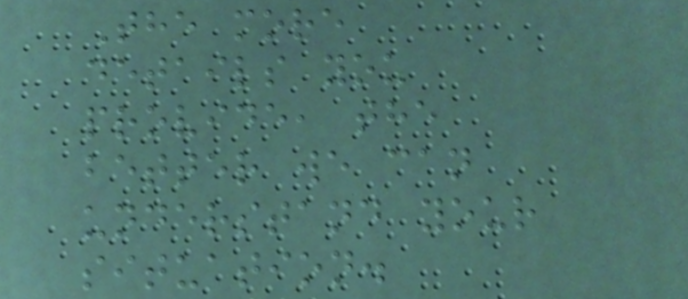The more
details you
provide, the
better we can
understand your
situation.
